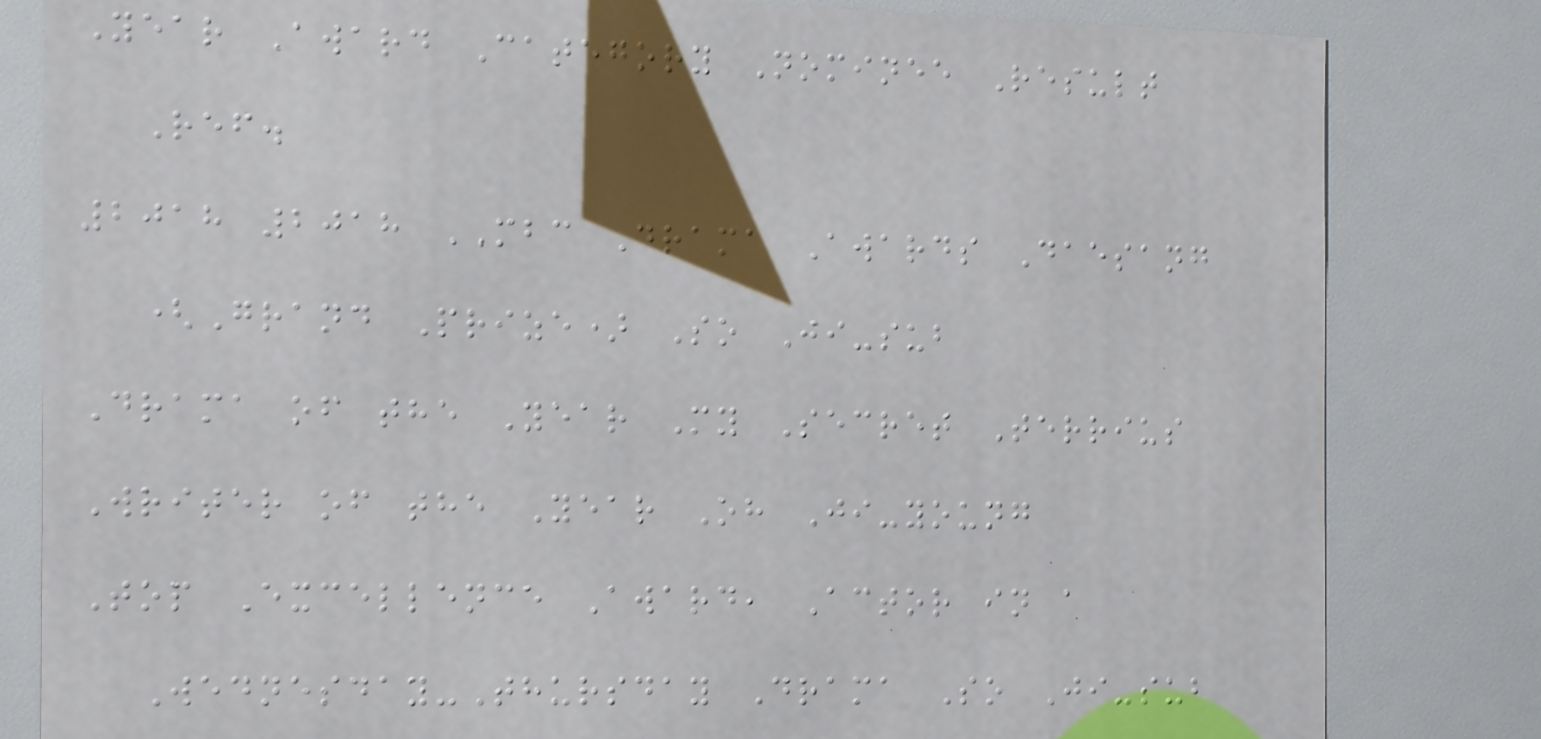Year Award Category Nominee Result
Ref.
2018 2018 MBC Drama Awards Daesang
(Grand Prize) So Ji-sub
Drama of the Year My Secret Terrius
Writer of the Year Oh Ji-young
Top Excellence Award, Actor in a
Wednesday-Thursday Drama So Ji-sub
